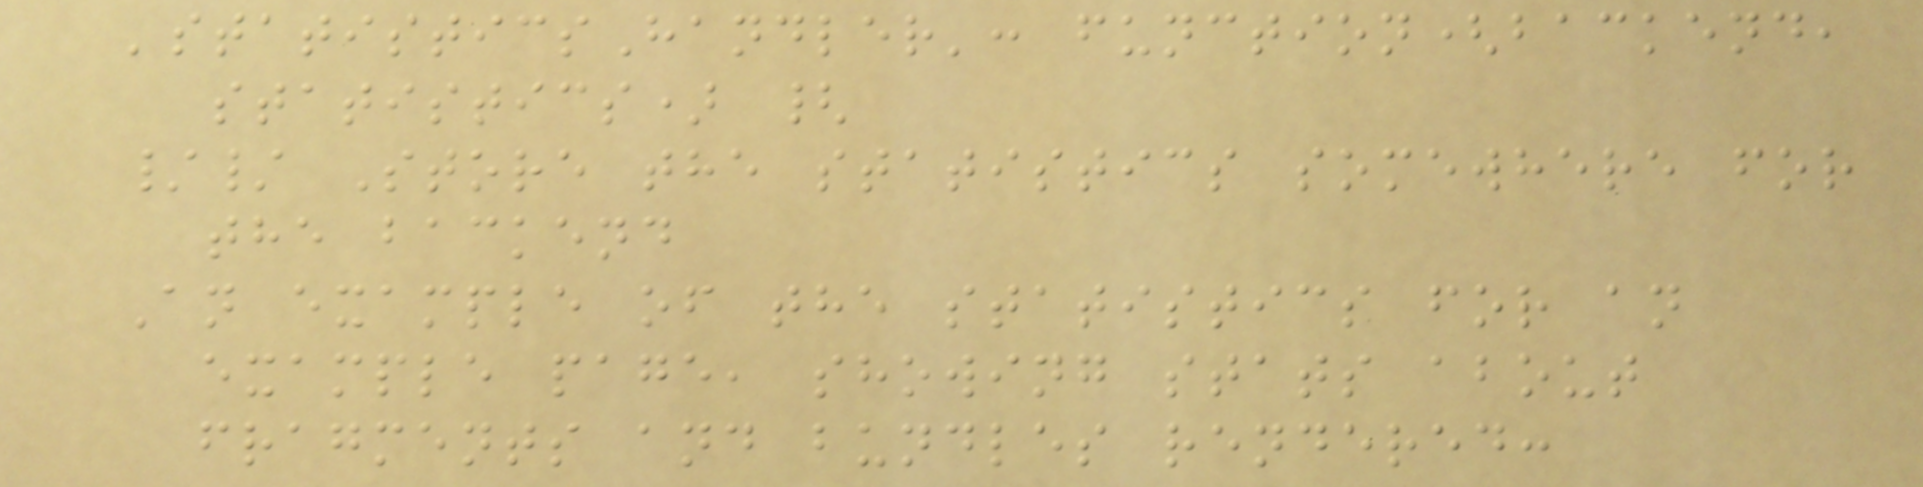'statisticsHandler': function(backend,
statistics) {
// Store the statistics somewhere for
the backend
An example of the statistics for an
example page, showing stats about
fragments and bundles rendered:
